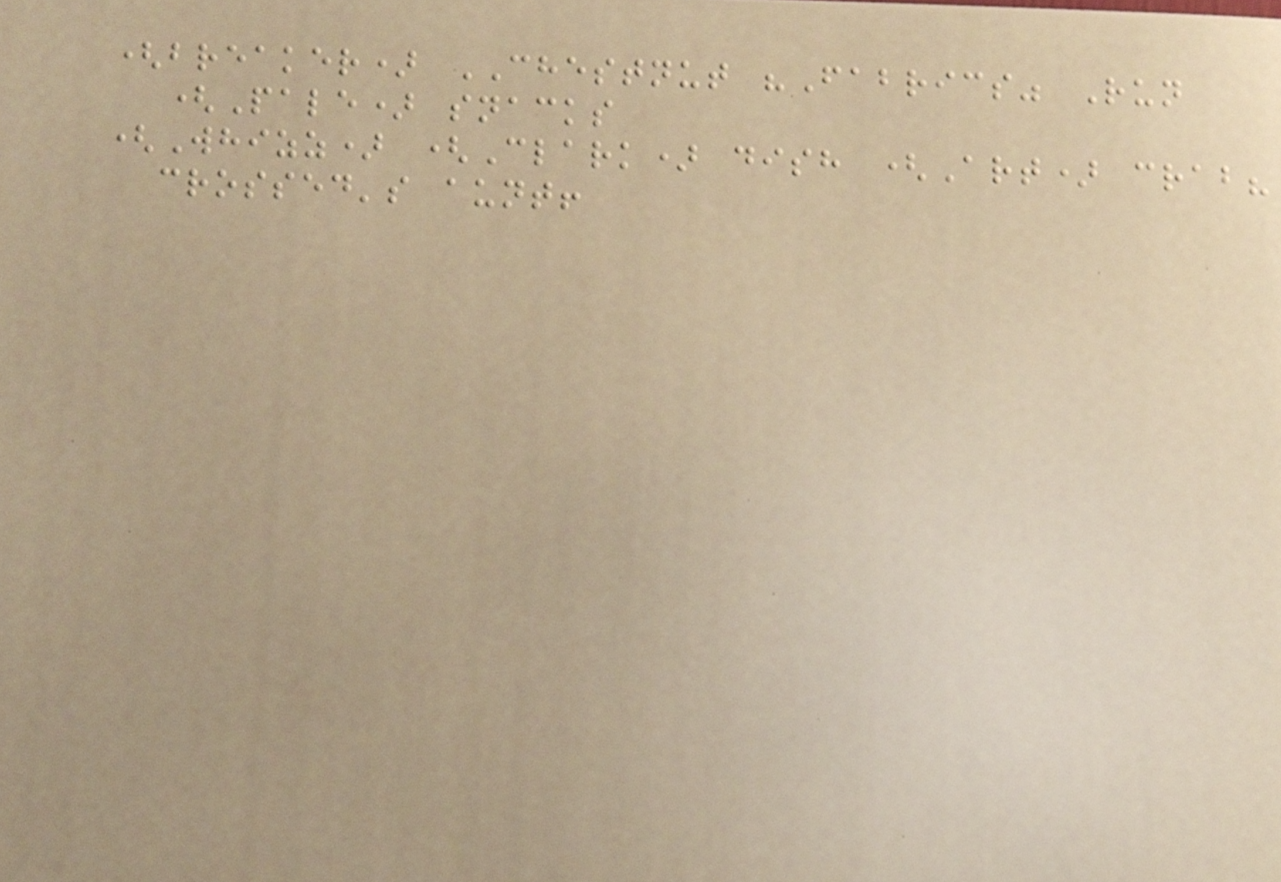(breaker) CHESTNUT "Fabrics" Run
(Pale) snacks
(Whizz) (Clark) dish (Art) crab?
crossed's aunt!
